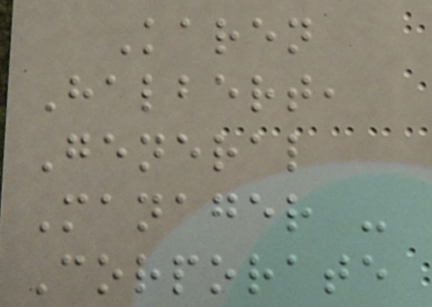Karen
Halbert,
General
Manager -
Corporate
